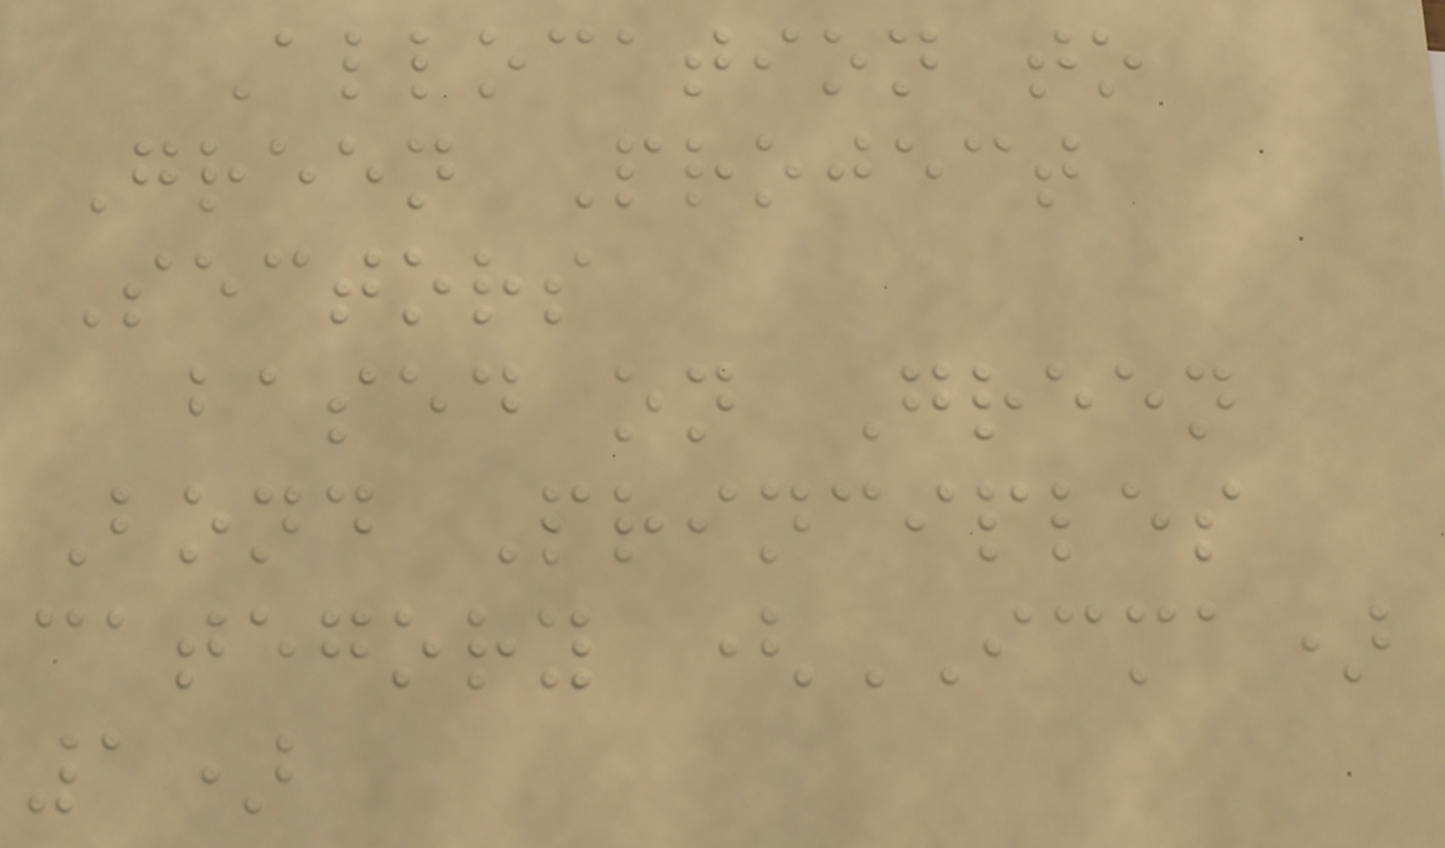Allocation to
Green Project
Sectors
based on Green
Bond Principles
category (ICMA)
1)
